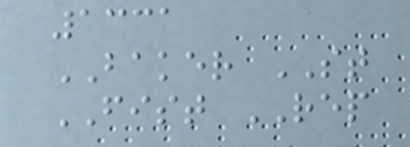1331
BAKER ST
FIST REP
